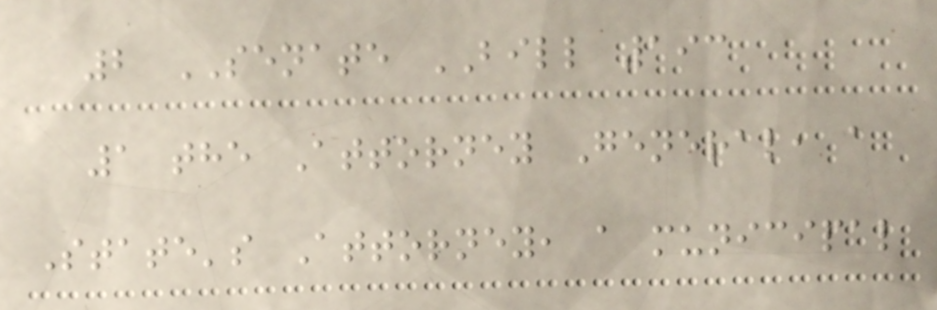2 SENATE BILL 193
1 the Attorney General, a
State's Attorney, a municipal
